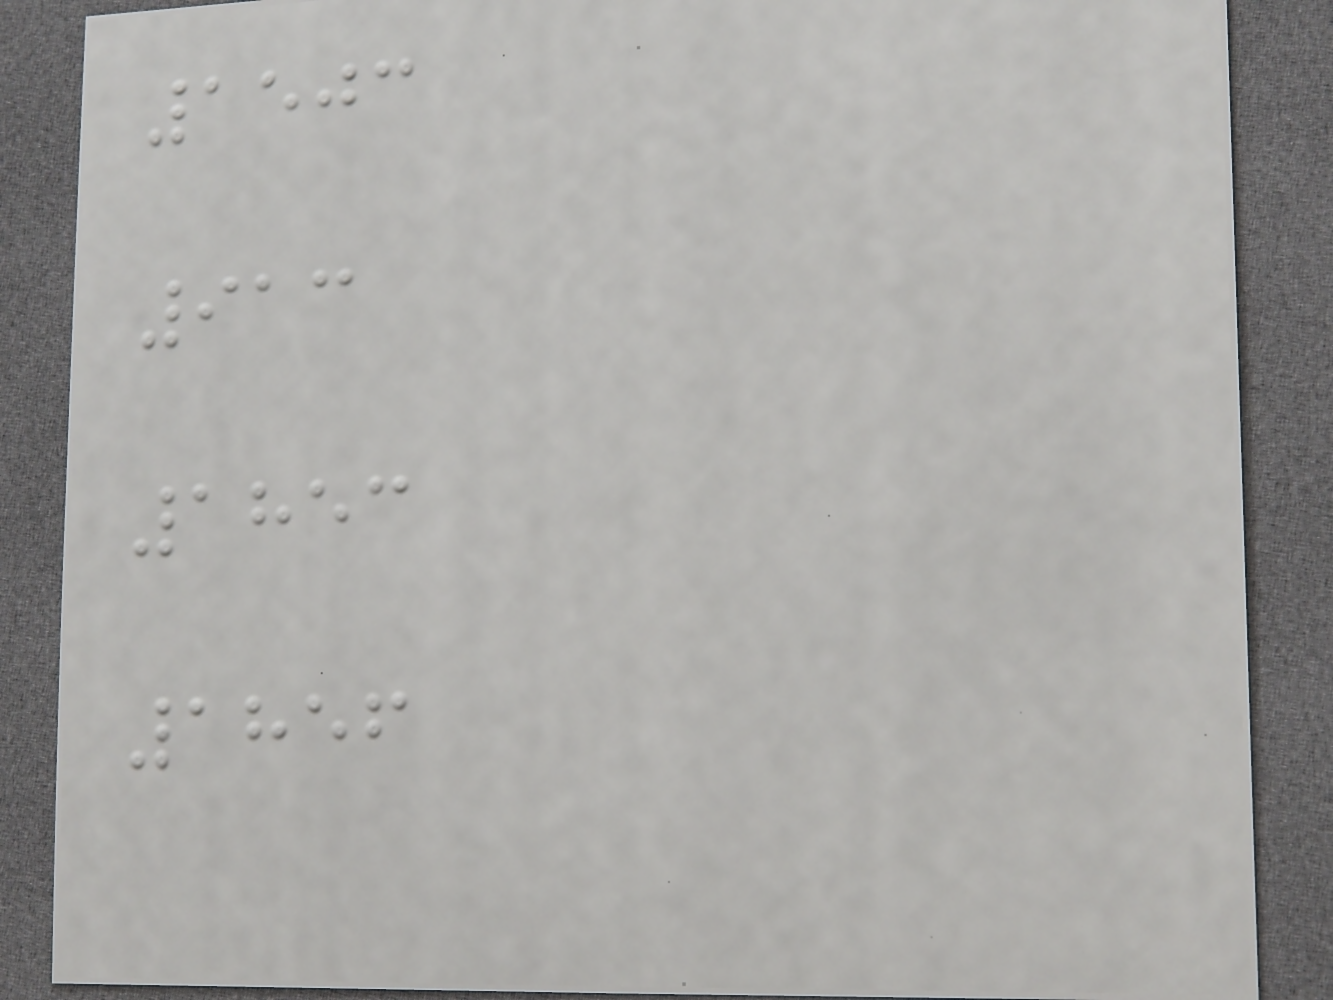1503
913
1853
1856
